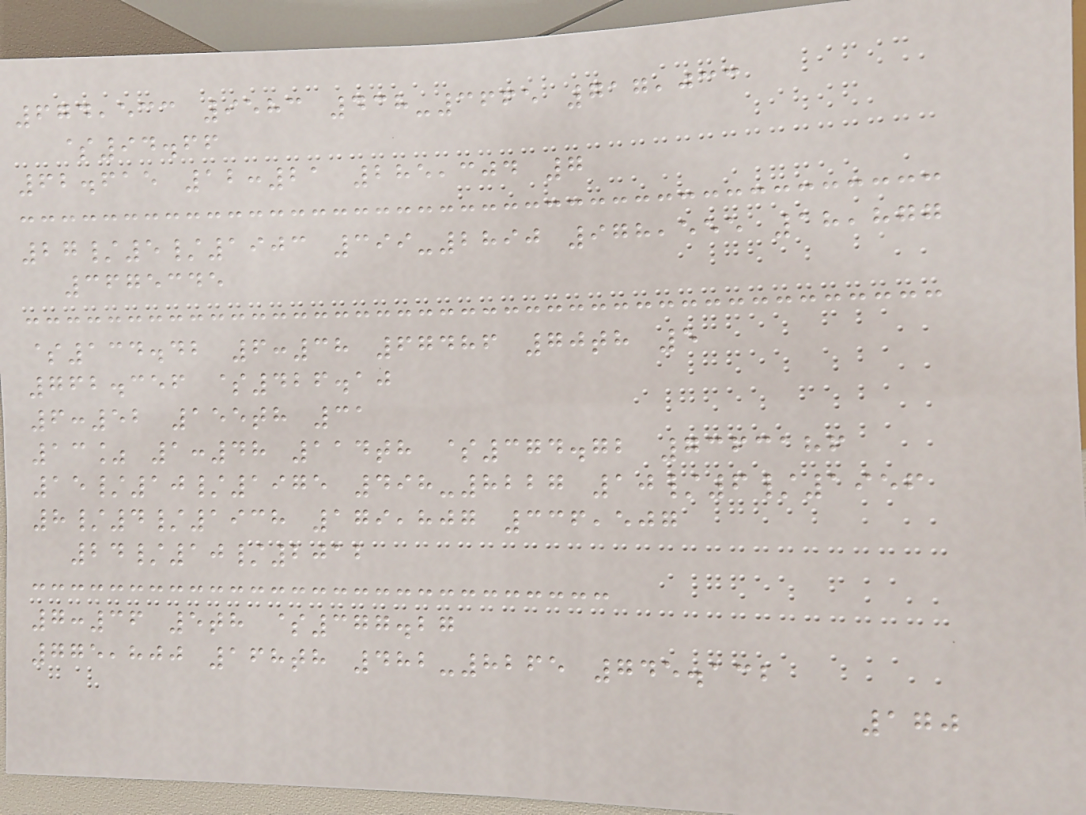674,533 9583 438-3665 717,033
$94.66
62.615 12:21 285,304 7
27/5/1903 399-2890 978,555 18,877
3675345
$134.42 6:38 67486 70th 5
762.356 $426.10
6:52 155th 31
13% 1:48 114th $374.72 7363186
15/10/1975 498-8227 10/6/1956
8/4/1938 179,807 336,507
24/10/2012
7:36 5th $377.27
775,800 168th 482-8265 745.132
170
